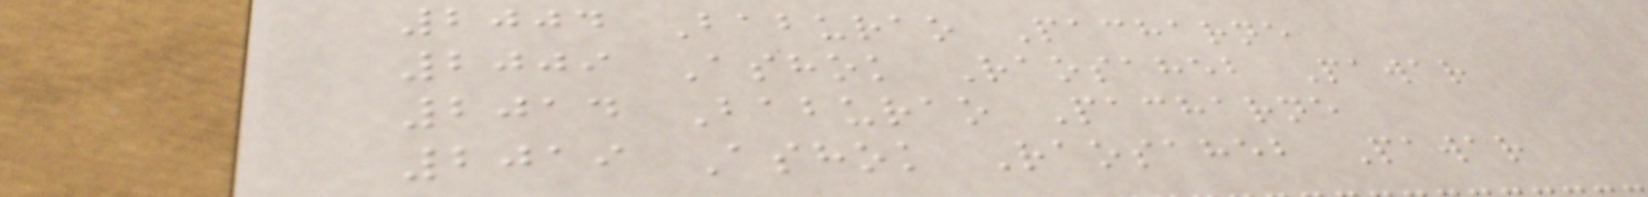2004 Baburao Pacharne
2009 Ashok Raosaheb Pawar
2014 Baburao Pacharne
2019 Ashok Raosaheb Pawar
